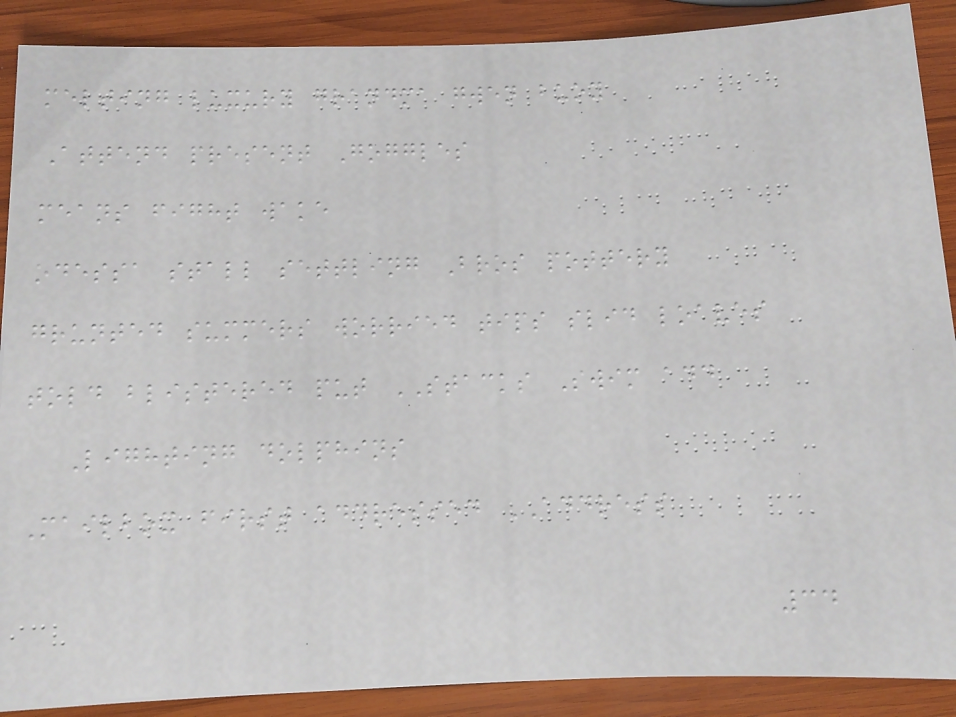melting luxury grandma gwen buoy
Attend present Goggles
means fight wake
odessa stall settling Bros pottery
grunted summers worried tips slid loaves
told blistered put STACKS Swim add
Lighting dolphins
Mailbox first addressed ADDRESS
34
